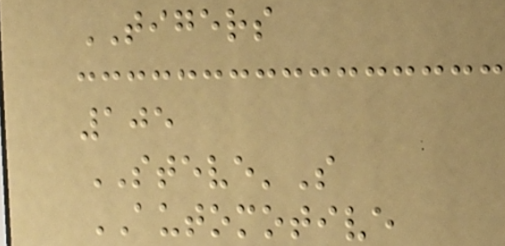TIGERS
105
STEVE'S
AUTOMOTIVE
